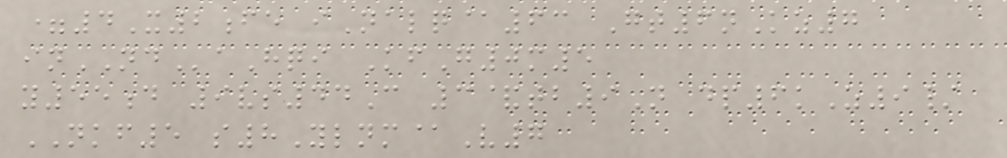=4X2fe iNalq@63 Gt6nKz7
inNDaHqi KfG0m5
y55d 9vs44C 3&tb9N dp6kZ9/
NKF5 s8Ylnm@V7
